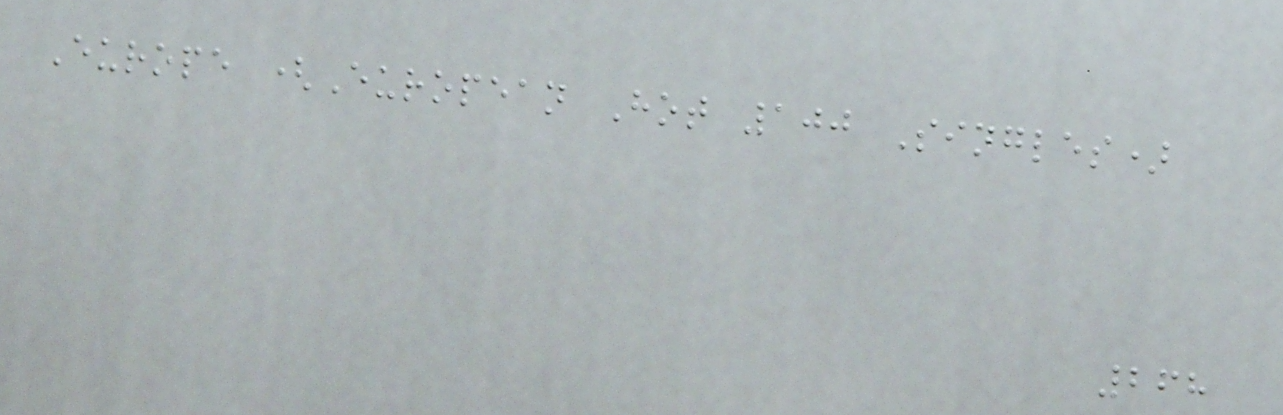Europe (European Hot 100 Singles)
268
